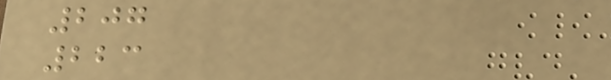207
223
